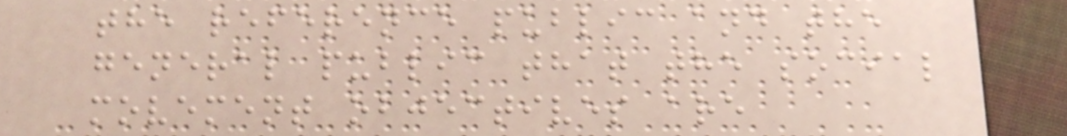the reference public and the
general public that the social
movement objectives are
